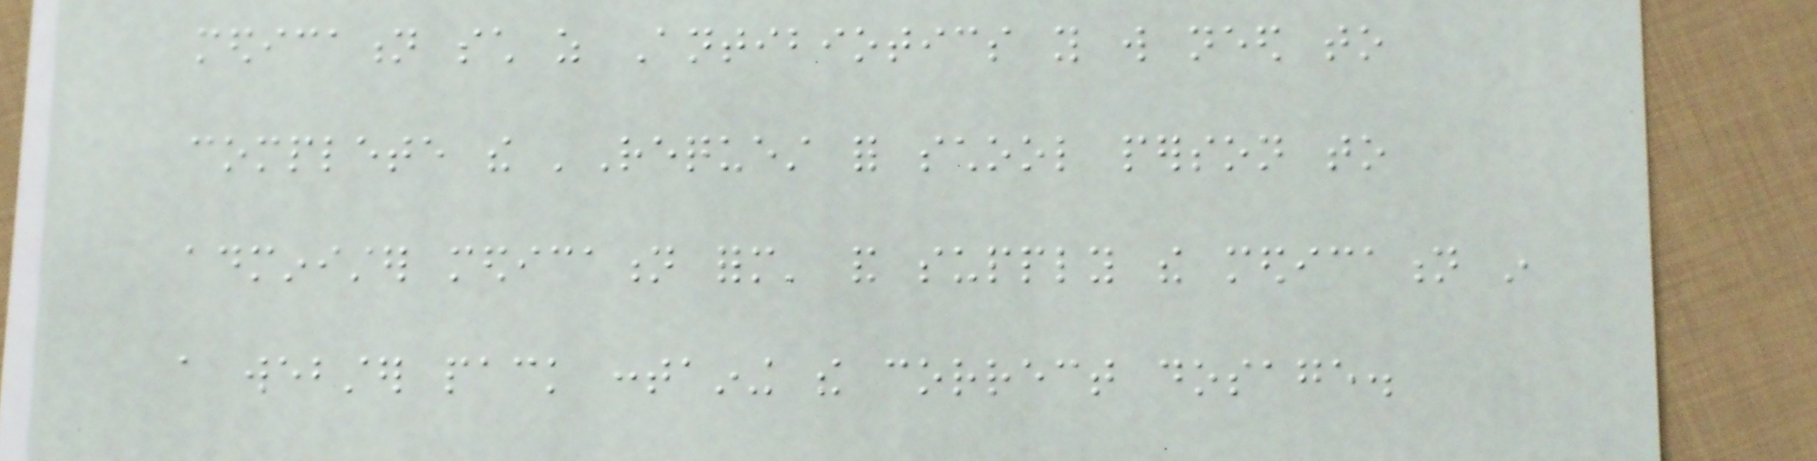medication such as Antibiotics you will need to
complete the 'Request for school person to
administer medication form' and supply the medication in
a webster pack containing the correct dosage.
